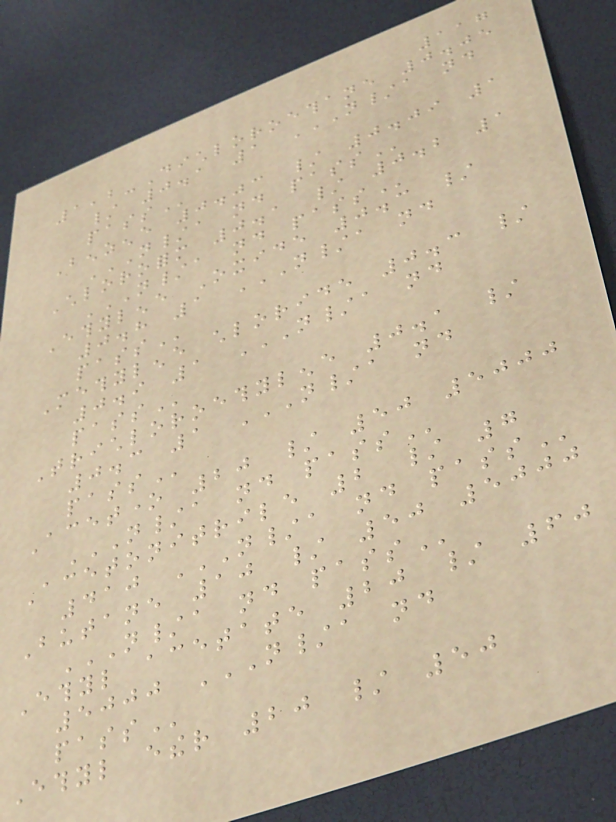117
1,2-Dichloroethane 0.05
/ 0.1 1 N/A ND
PASS
Benzene 0.03 / 0.09 1
N/A ND PASS
Chloroform 0.1 / 0.2 1
N/A ND PASS
Ethylene Oxide 0.3 /
0.8 1 N/A ND
PASS
Methylene chloride 0.3 /
0.9 1 N/A ND
PASS
Trichloroethylene 0.1 /
0.3 1 N/A ND
PASS
Acetone 20 / 50 5000
N/A ND PASS
Acetonitrile 2 / 7
410 N/A ND PASS
Butane 10 / 50 5000
N/A ND PASS
Ethyl acetate 20 / 60
5000 N/A ND
PASS
Ethyl ether 20 / 50
